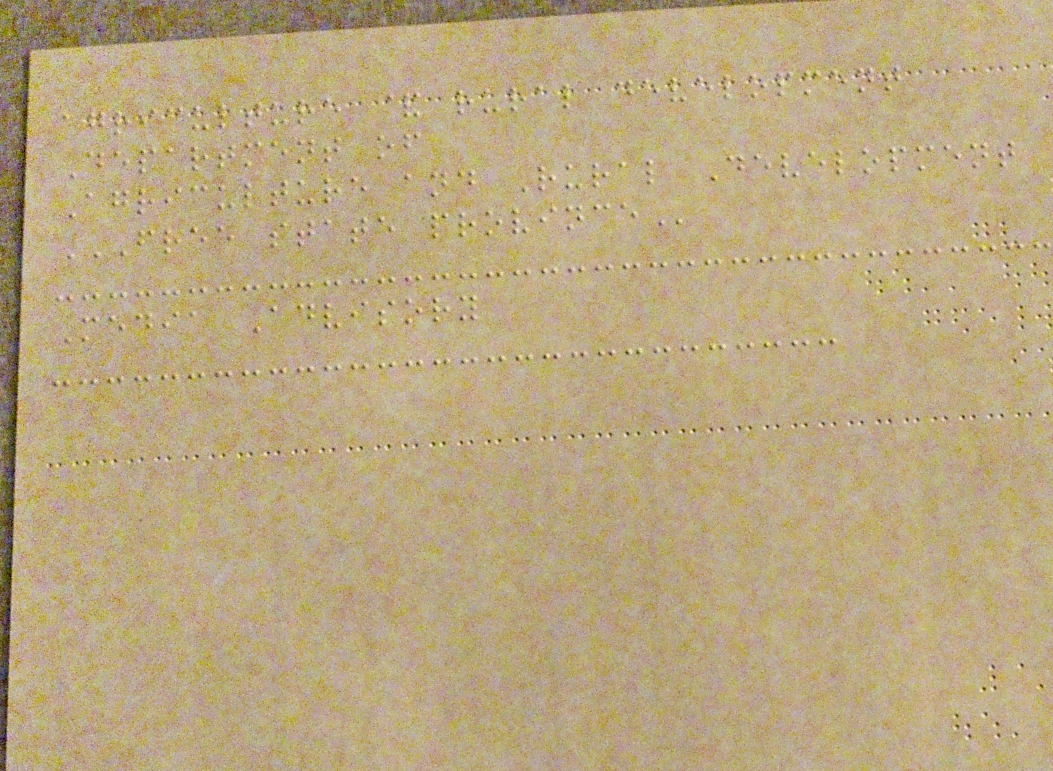agriculture & rural development
Department of
Agriculture and Rural Development
FREE STATE PROVINCE
Media Advisory
